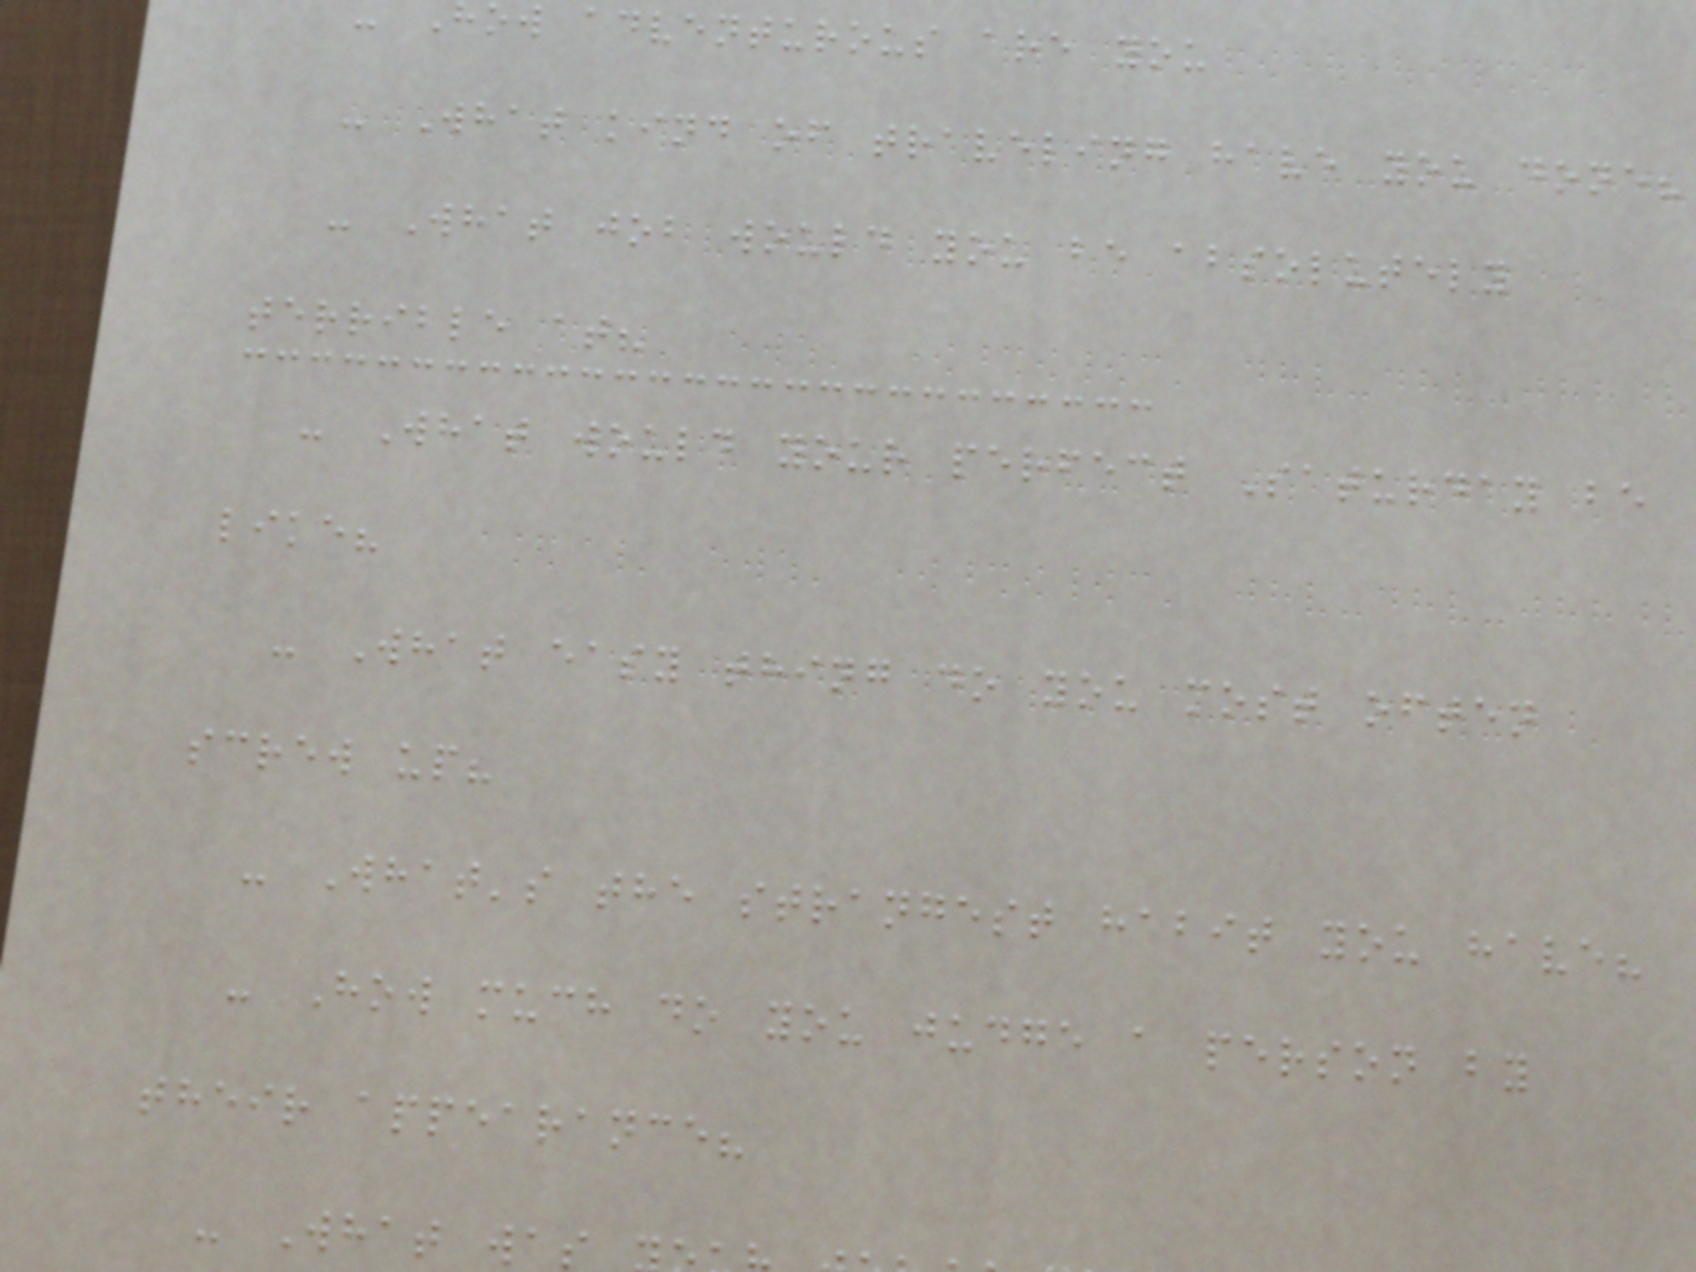how adventurous are you
- What kind of traveling have you done?
- What job would you be absolutely
terrible at?
- What would your perfect Saturday be
like?
- What easy thing do you most often
screw up?
- What's the strangest habit you have?
- How much do you judge a person by
their appearance?
- What was
